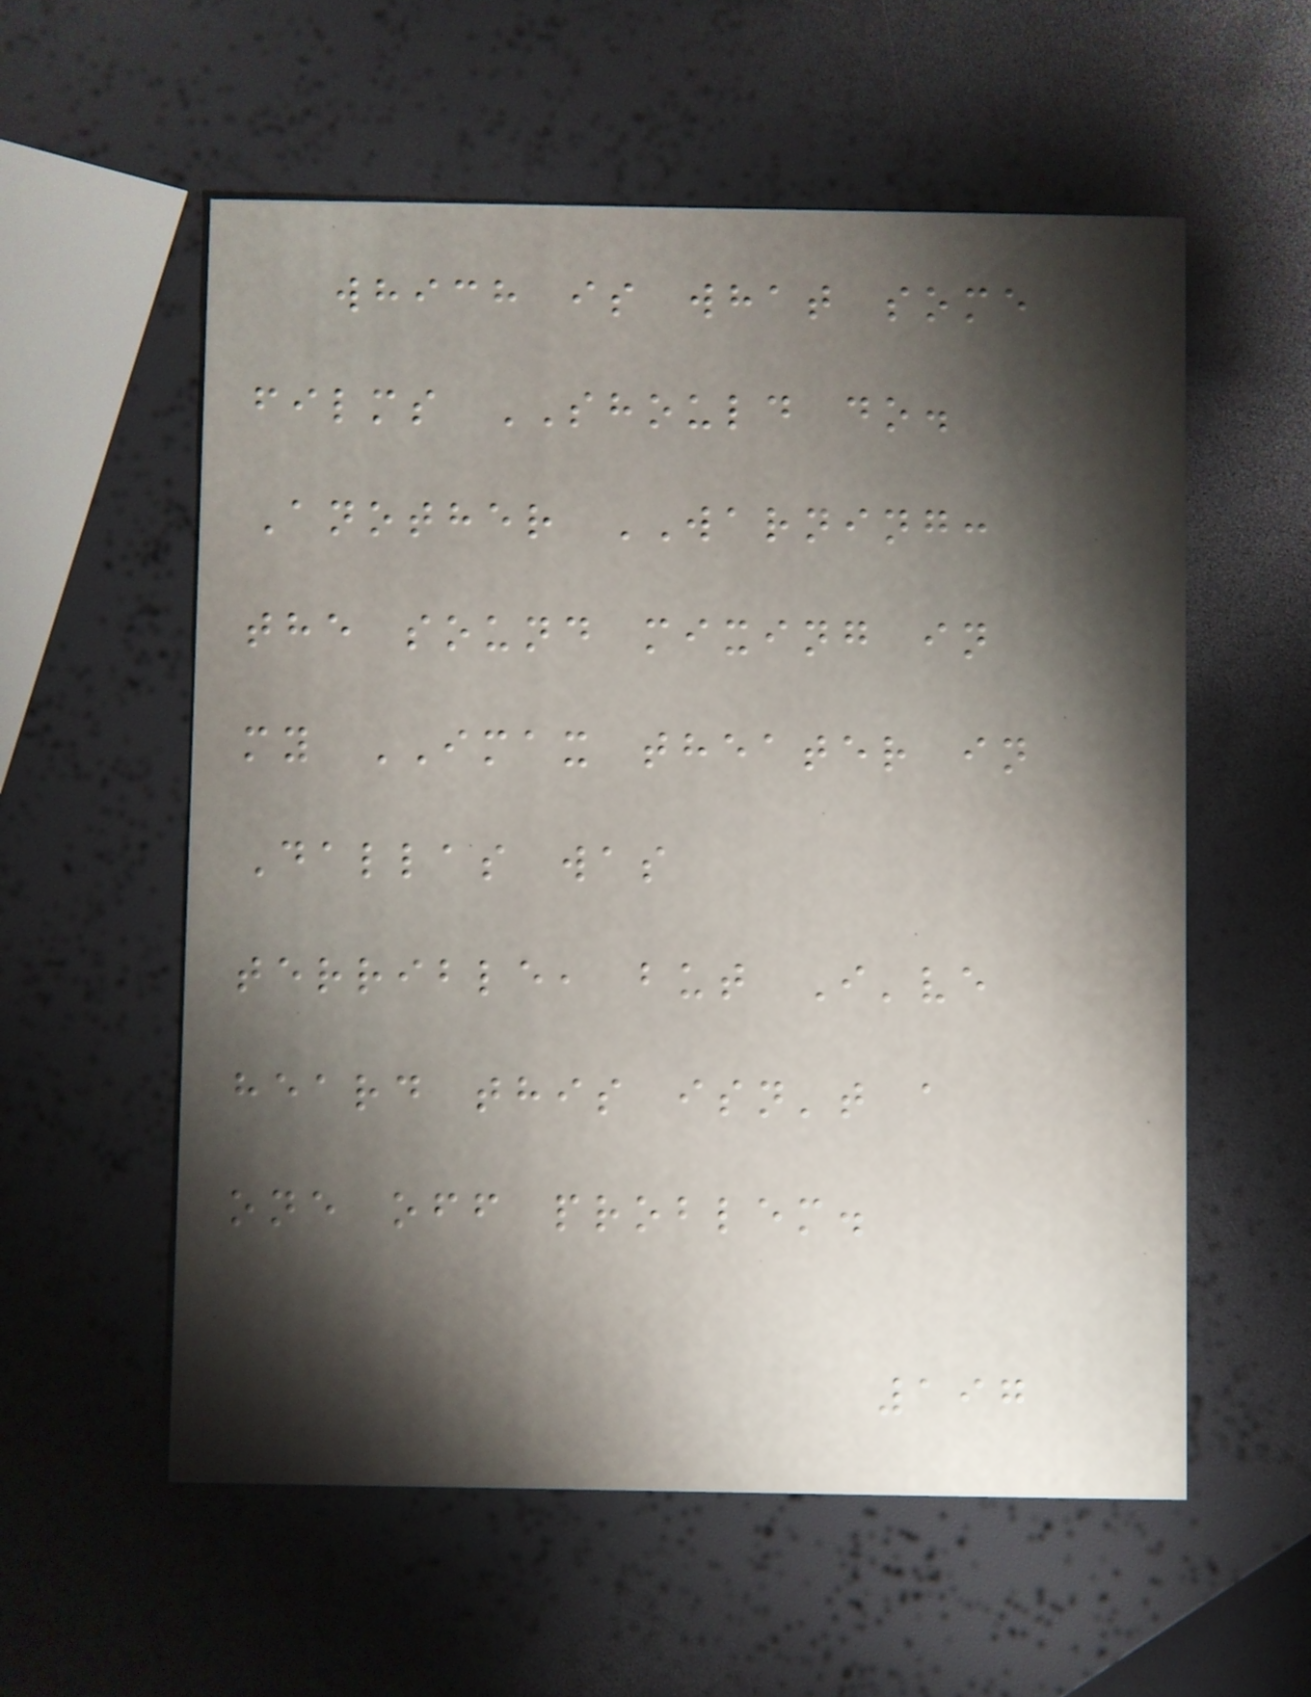which is what some
films SHOULD do.
Another WARNING:
the sound mixing in
my IMAX theater in
Dallas was
terrible, but I've
heard this isn't a
one off problem.
197
